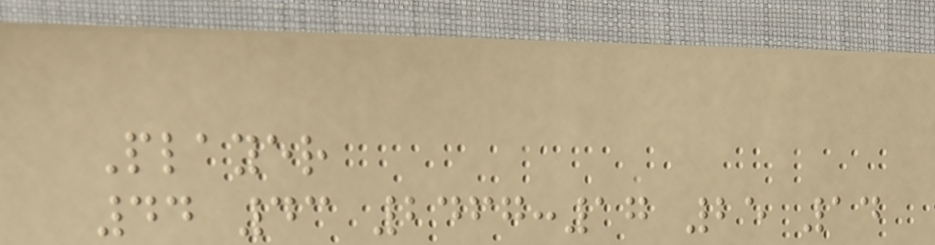Player
44 43 2467:17 25 14
